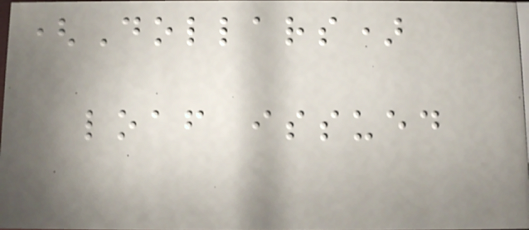(Dollars)
loaf issued
